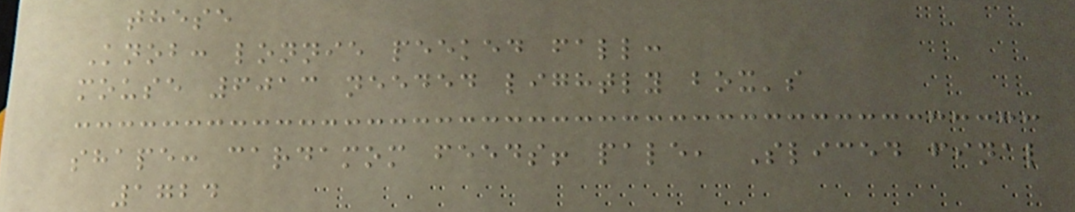these
Knob: lonnie peeked fall:
mouse 6013 needed lightly box's
shape: cardamom feeds! pale, Sliced final
1724
